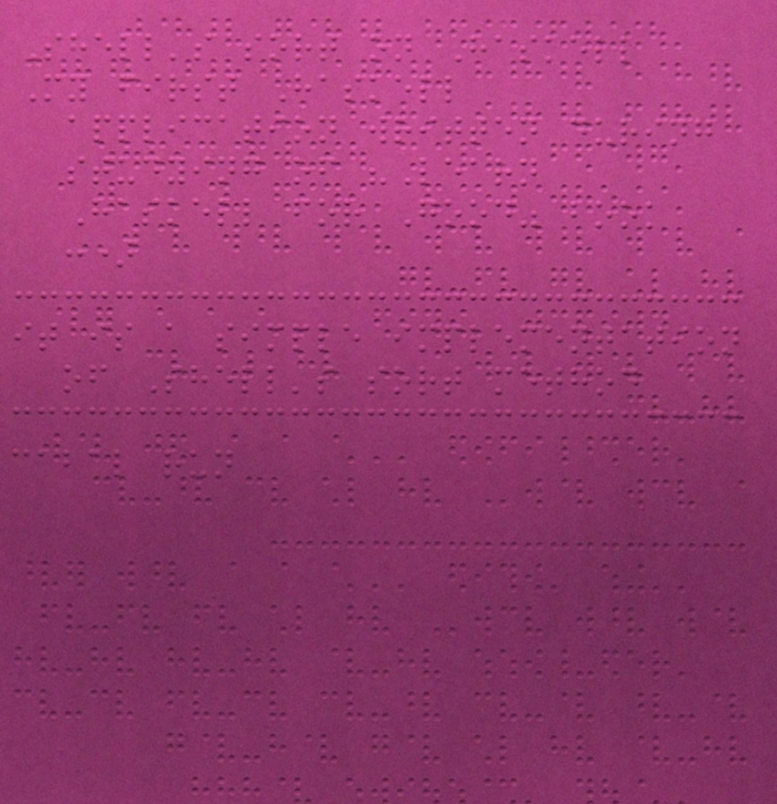Shell's sort on Haskell
My first Haskell
application written during
studying of "Learn
Haskell for Good" book
:)
it is a simple implementation
of Shell's sort method
cabal run
